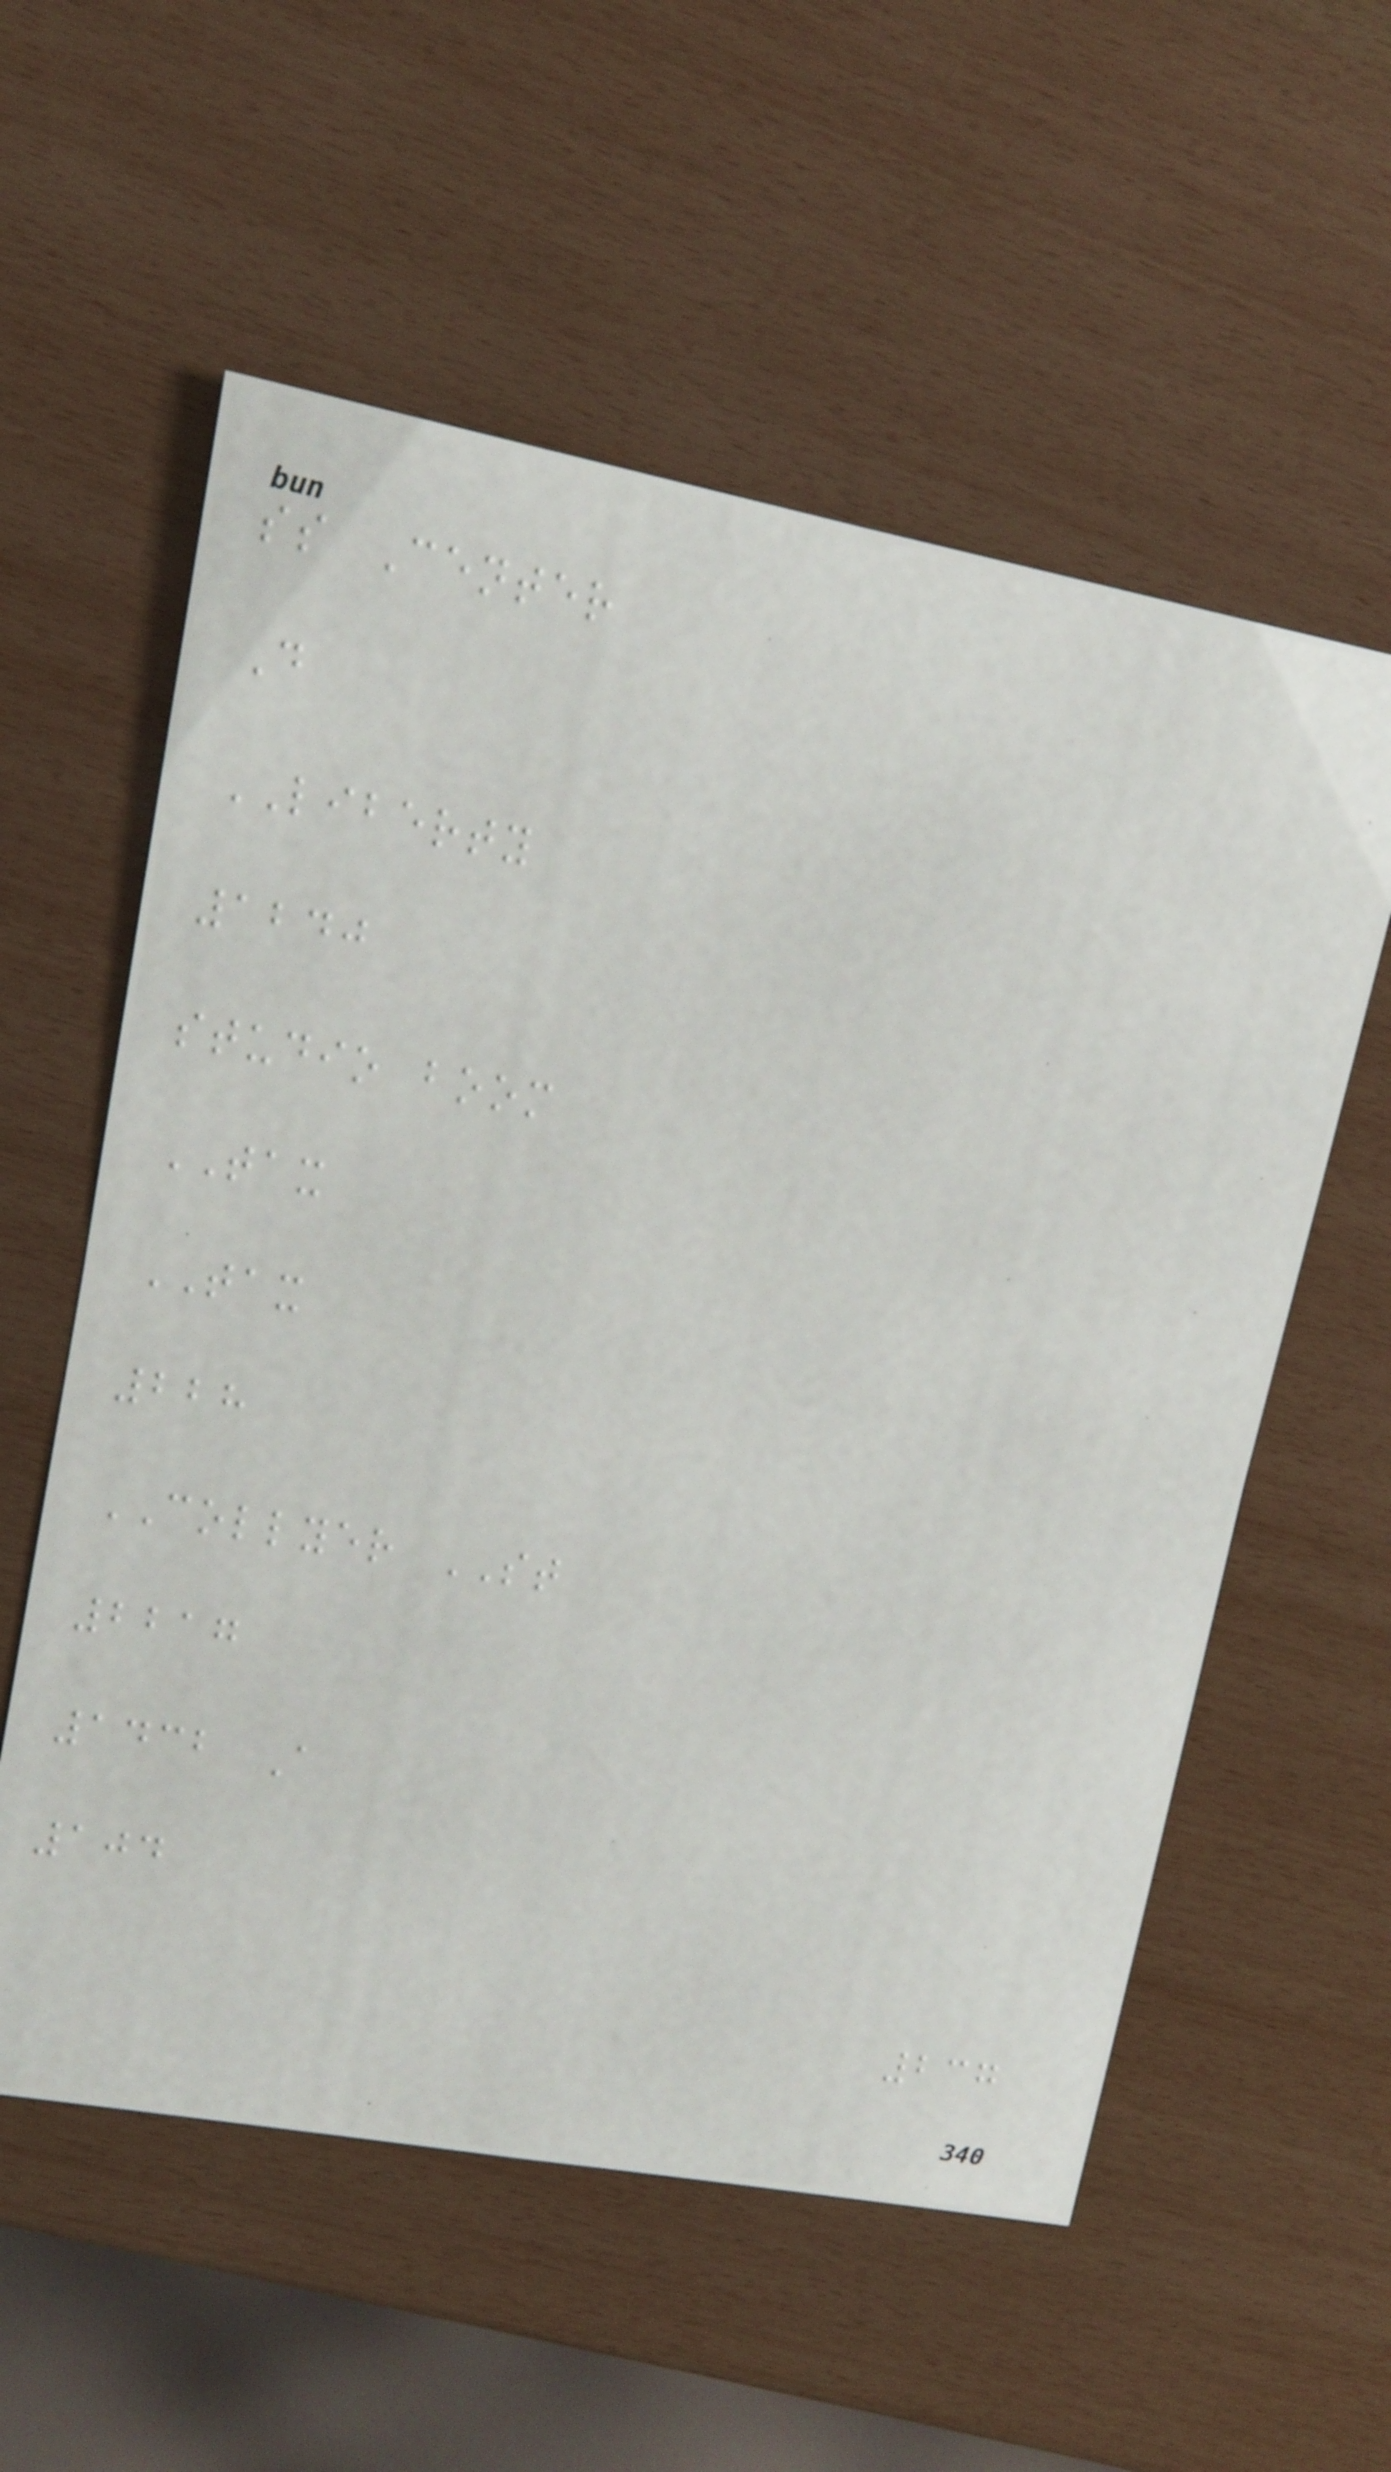ss Center
D
LIBERTY
1240
studio boom
TAX
TAX
228
COLLYER ST
2217
1432 A
104
237
